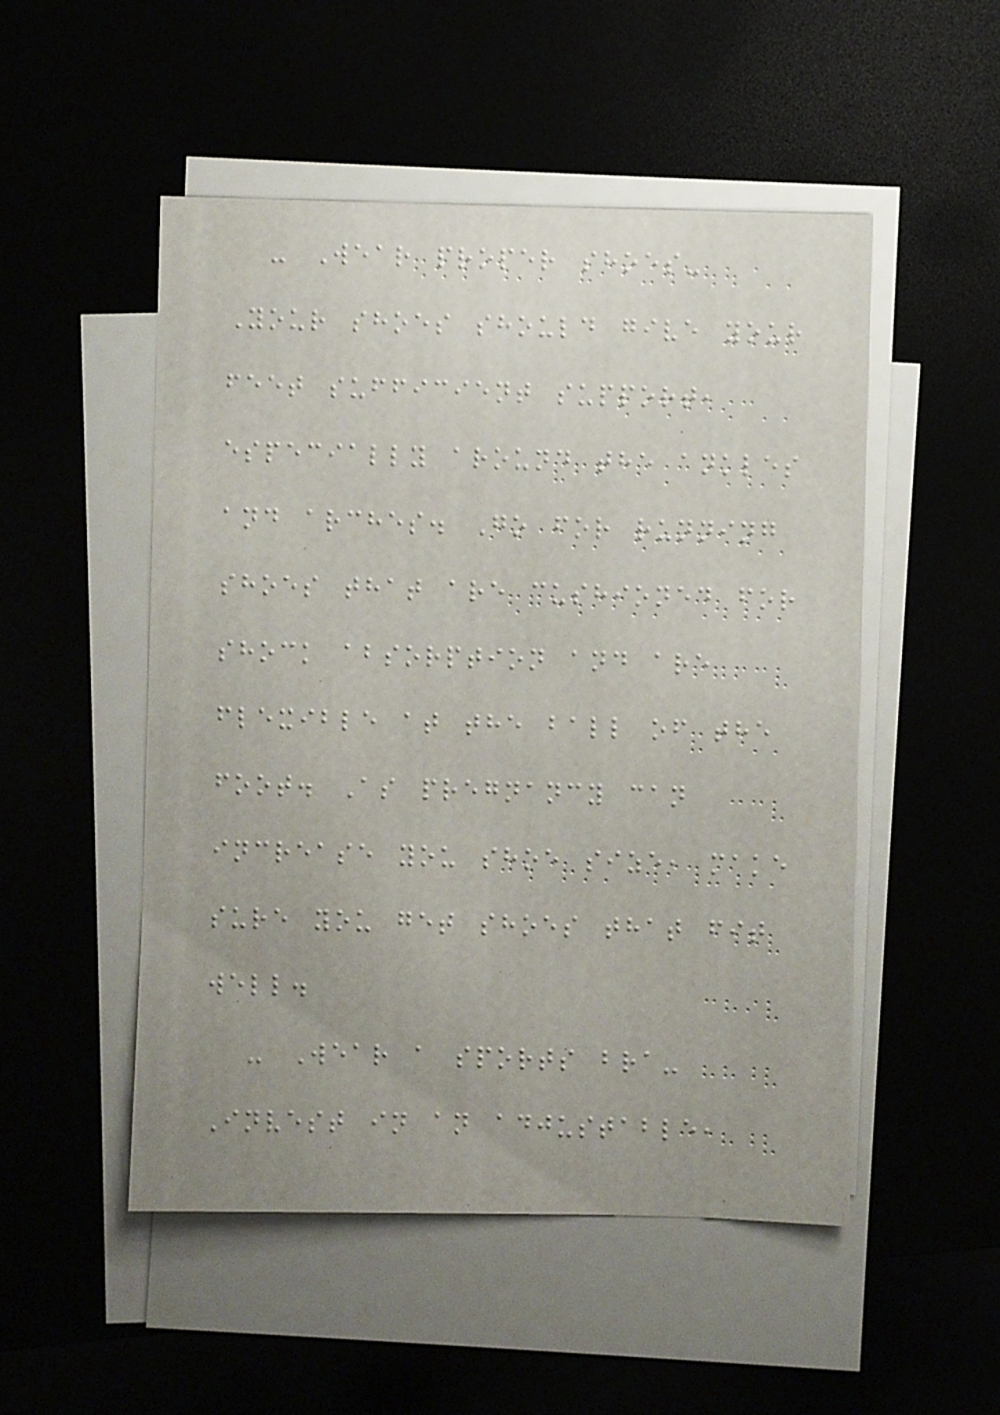- Wear proper shoes-
Your shoes should give your
feet sufficient support,
especially around the ankles
and arches. Go for running
shoes that are cushioned for
shock absorption and are
flexible at the ball of the
foot. As pregnancy can
increase you shoe size, make
sure you get shoes that fit
well.
- Wear a sports bra-
Invest in an adjustable,
